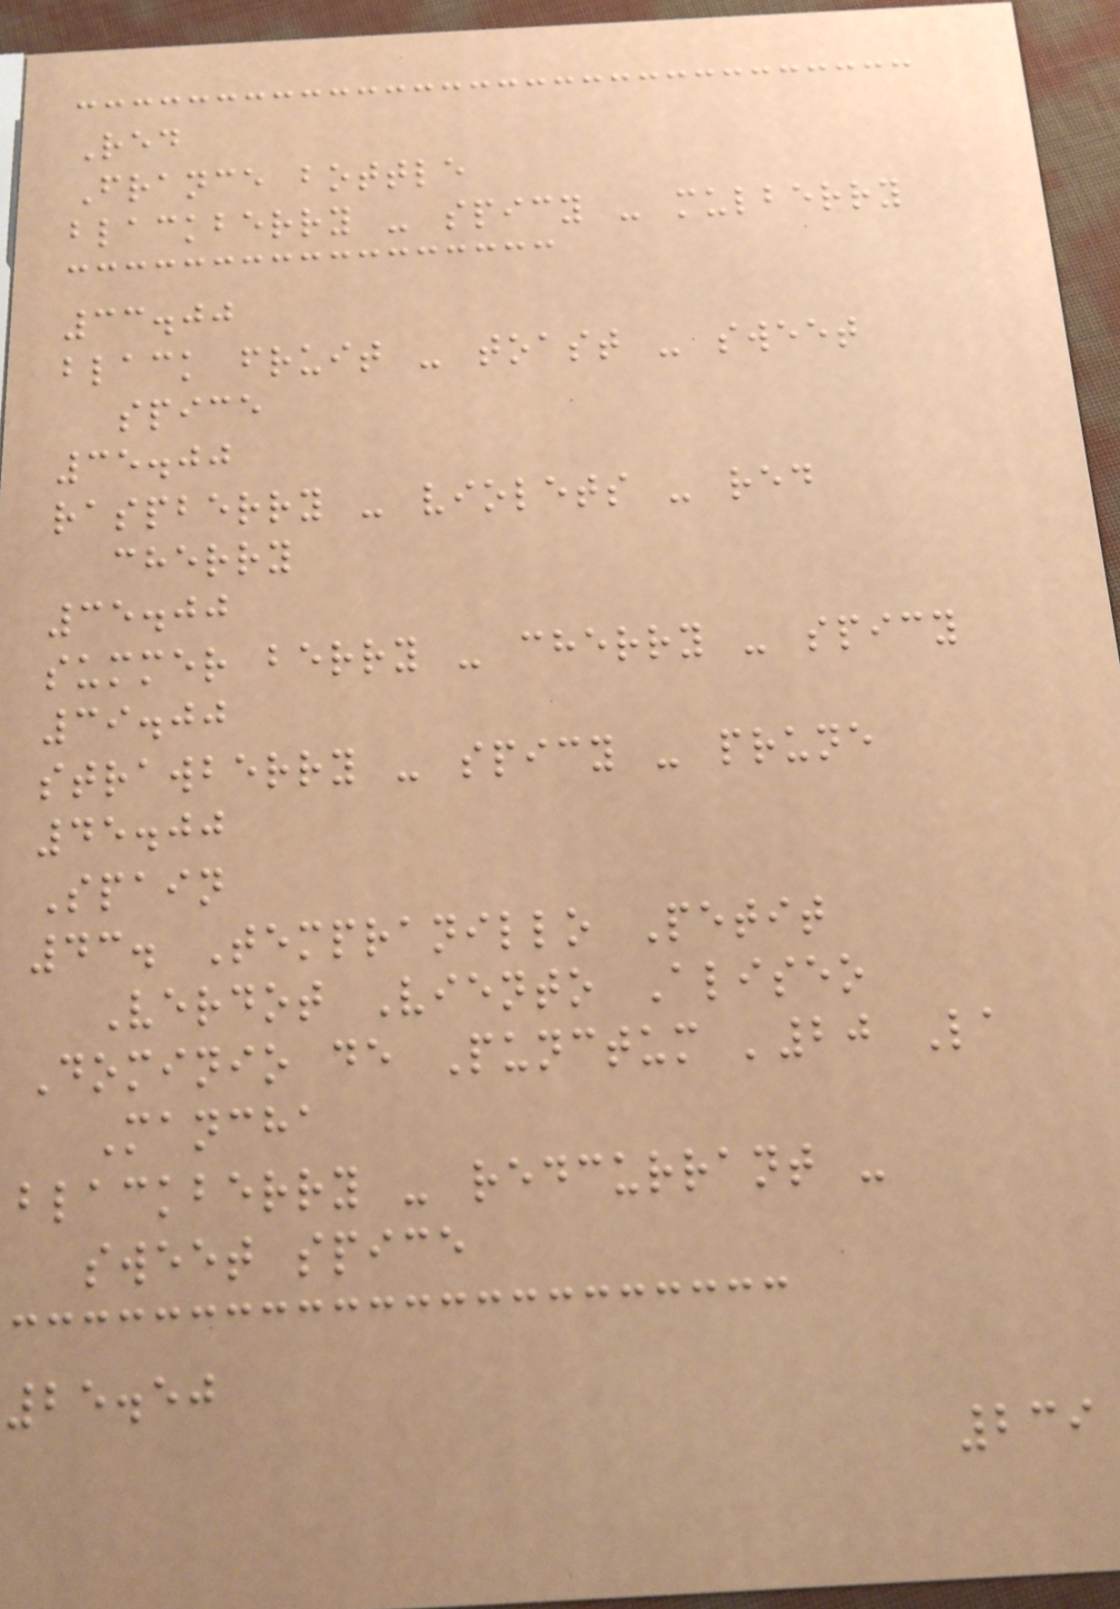Red
France bottle
blackberry - spicy - mulberry
33.00
black fruit - toast - sweet
spice
35.00
raspberry - violets - red
cherry
35.00
summer berry - cherry - spicy
39.00
strawberry - spicy - prune
45.00
Spain
43. Tempranillo Petit
Verdot Viento Aliseo
Dominio de Punctum '20 La
Mancha
blackberry - redcurrant -
sweet spice
25.50
239
